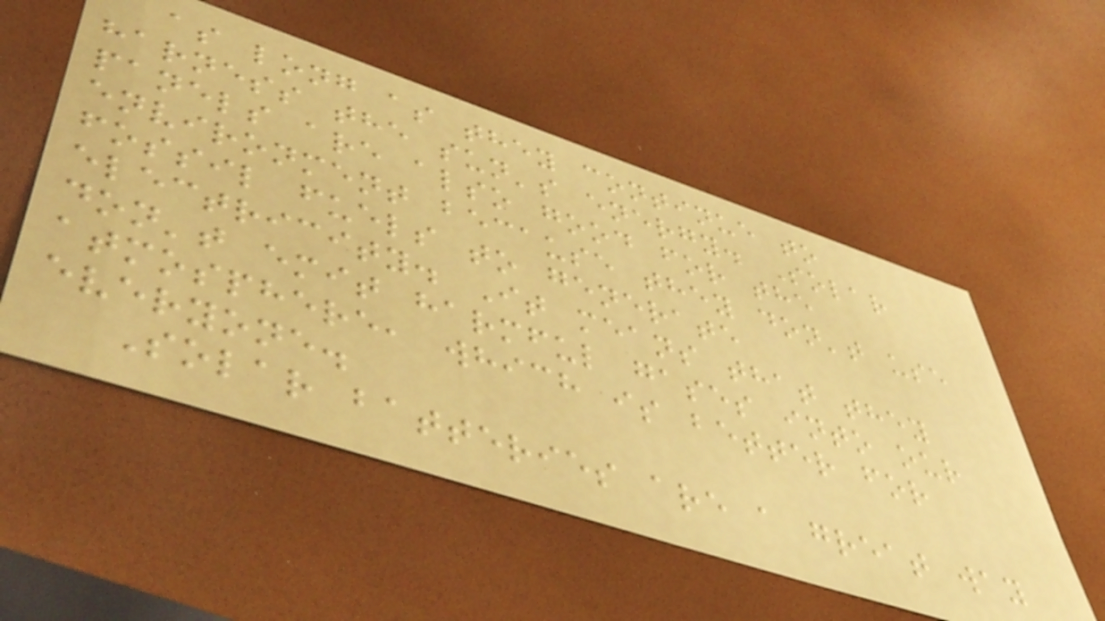as long as they continue to
harness the sun's energy. Solar
panels are also good for the
environment because they don't use
fossil fuels to generate
electricity. It means that they
don't emit harmful gases into our
atmosphere, which is better for
everyone.
Solar batteries are a great way
